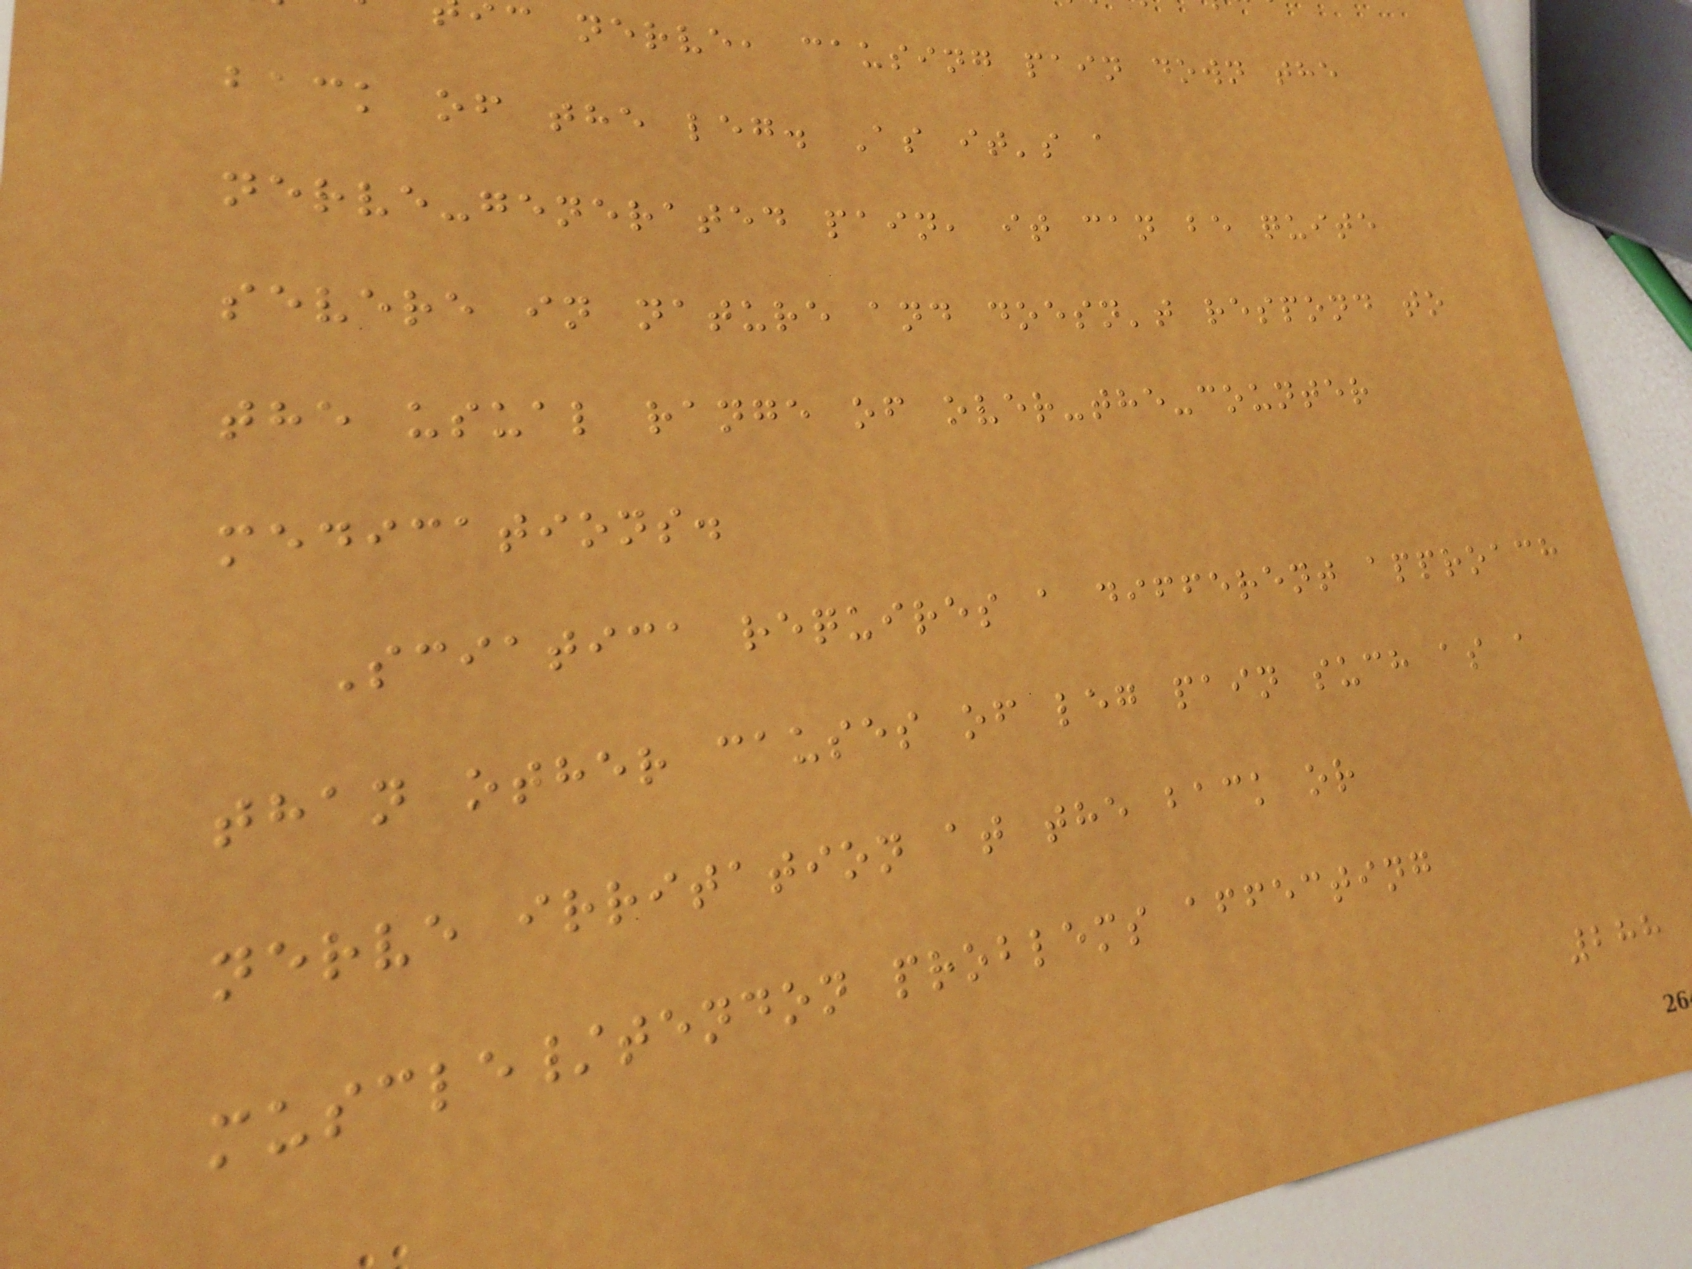c nerve, causing pain down the
back of the leg. As it's a
nerve-generated pain, it can be quite
severe in nature and doesn't respond to
the usual range of over-the-counter
medications.
Sciatica requires a different approach
than other causes of leg pain such as a
nerve irritation at the back or
muscle/tendon problems affecting
288
